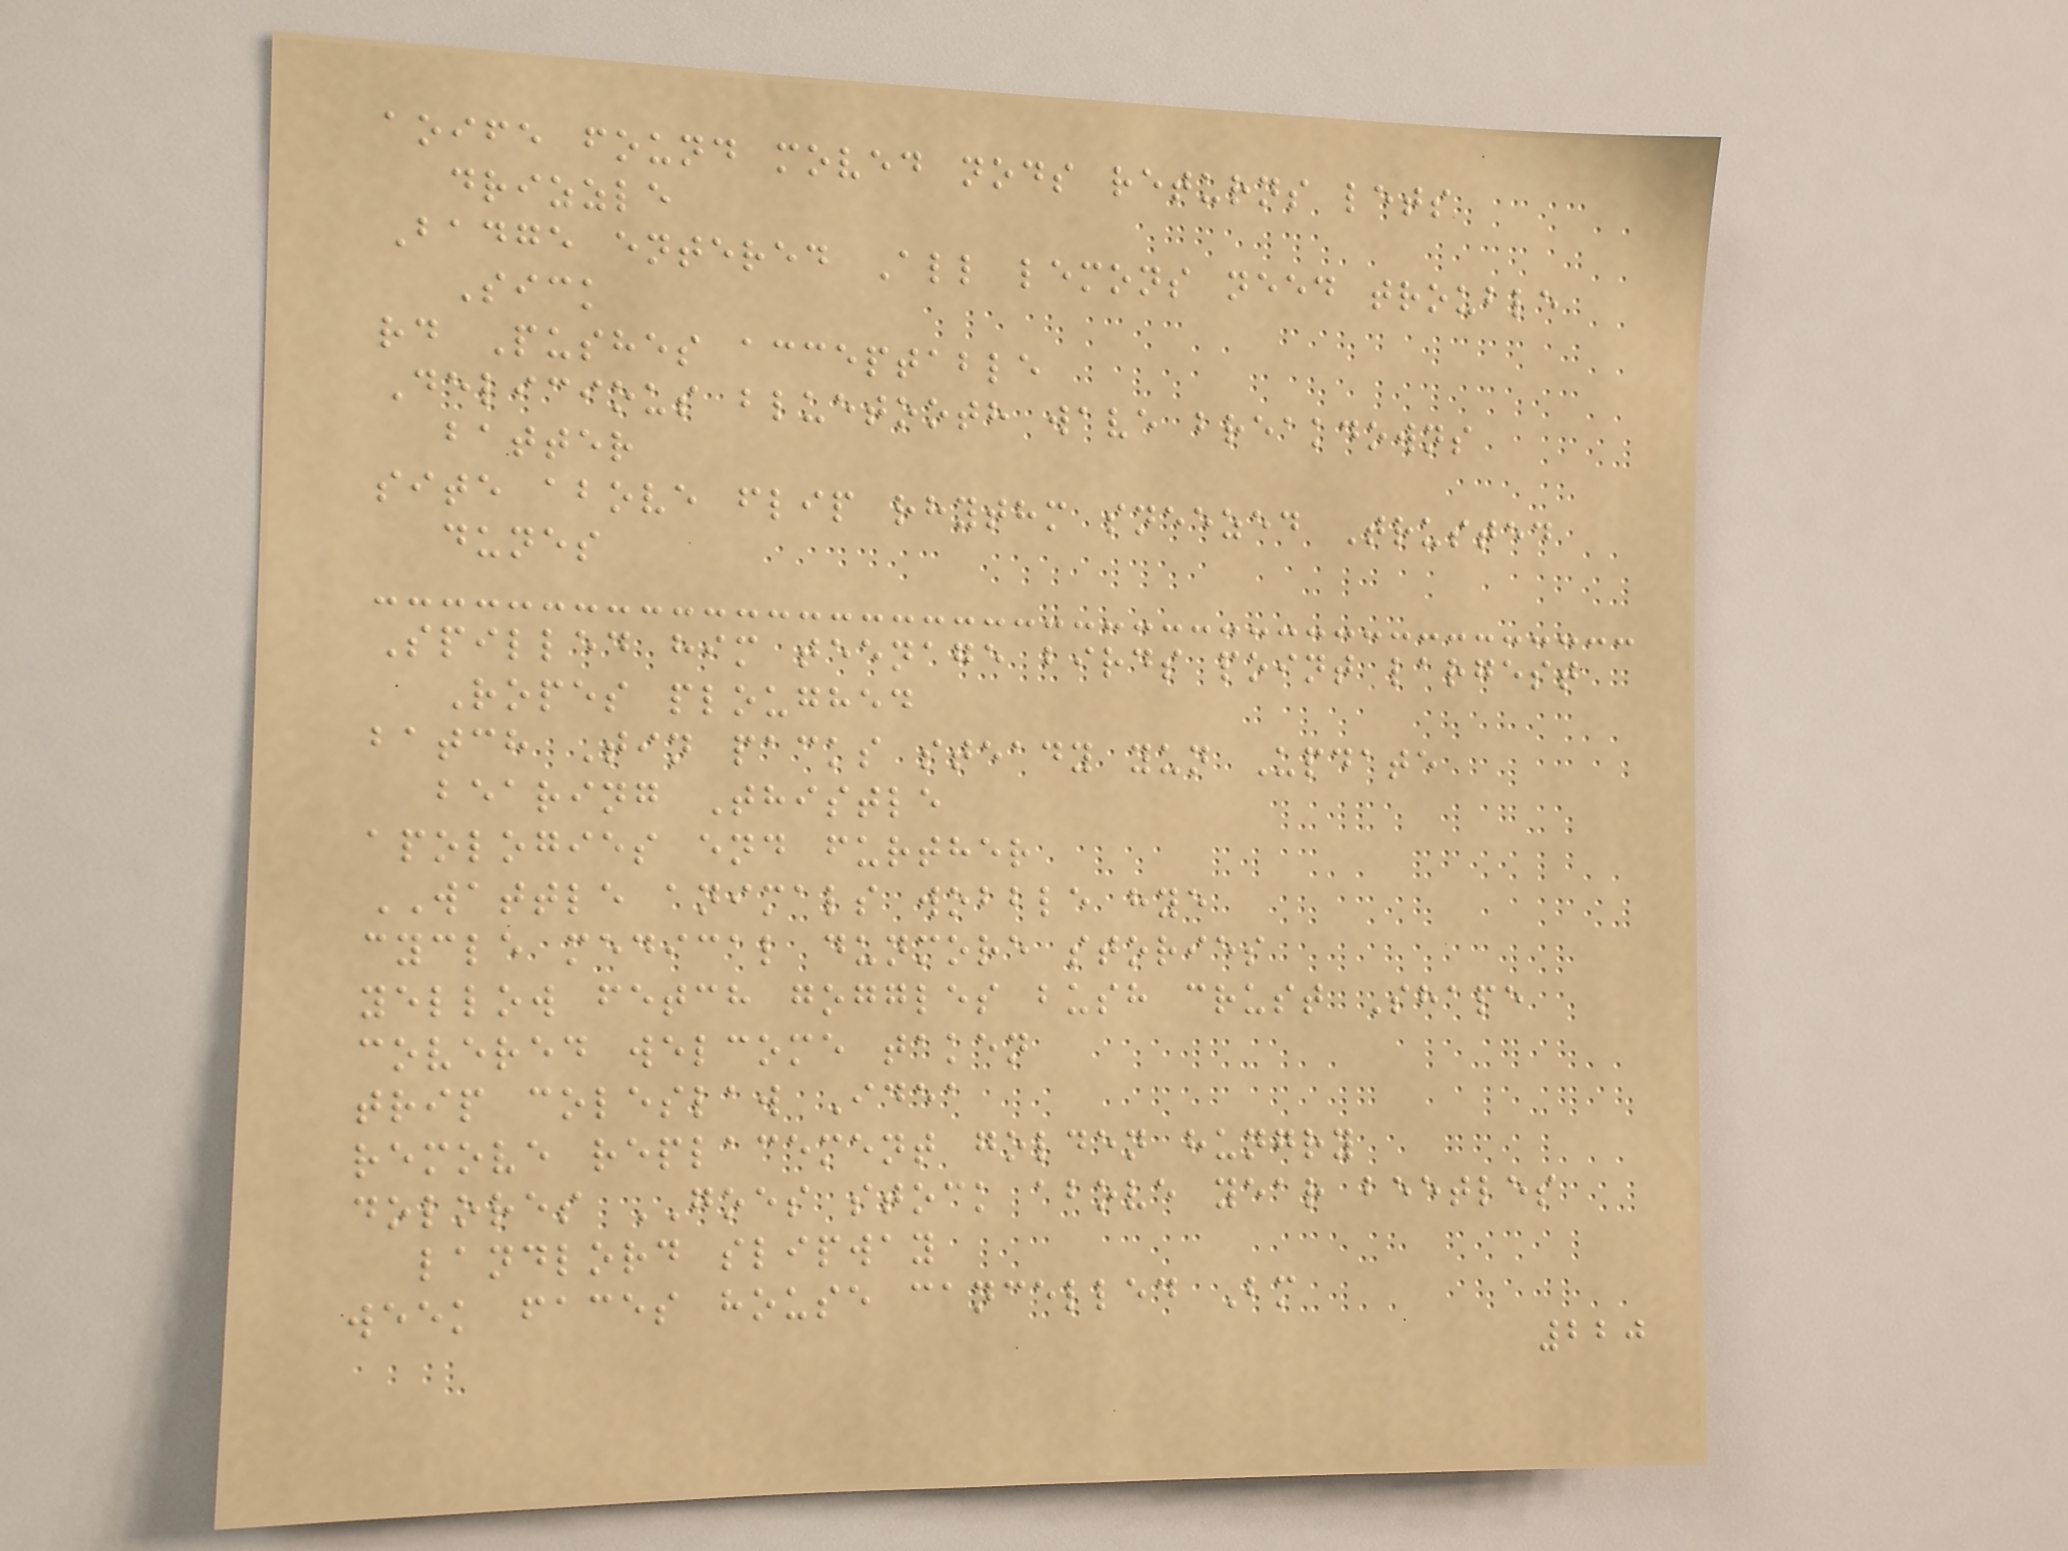aoife found moved nods returns lets
drizzle
Badge entered All lemons need trouble
Sick
rd Pushes acceptable
Delicious bluetooth wave breakdowns
batter
site above flip rhythm sneezed Trusted
dunes
Spilled him teenage birds point largest
Ropes ploughed
batch Tin packs steady yun Update
bearing Thistle
apologies end further
WATTLE animals wobble hye
cycle medical dunmore stories
yellow fetch goggles bush crust Shape
covered welcome taken
trip coleslaw Idea
remove replacement golden hungry
dolores GOES stock above year beetles
landlord slipway
week faces house cancelled Bm
220
